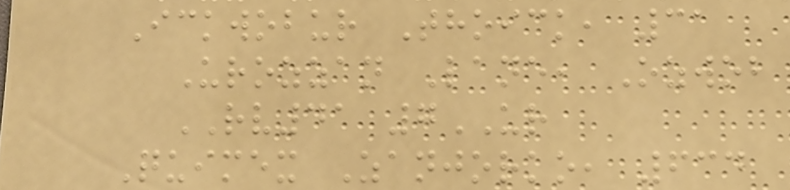Ickwobur Thoick, 31
Urozzan Lane, Ozwob
RV41 7UR
Quimex Zanjorko, 634
